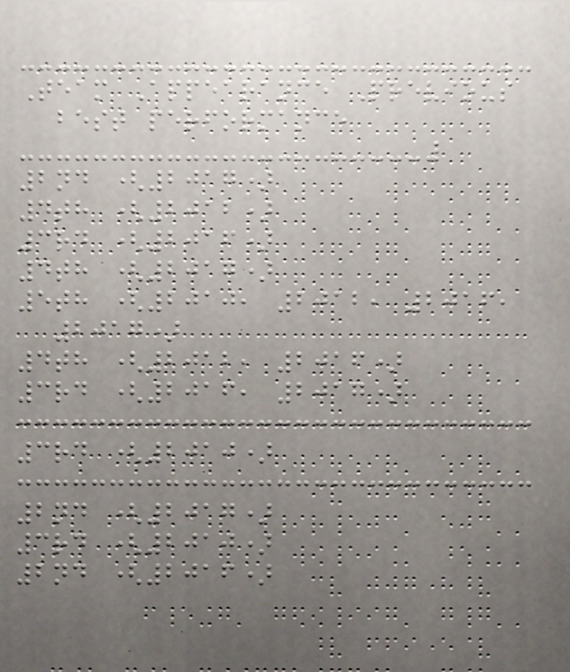Team Appearance Previous
best performance
2nd (2017)
4th (2012)
3rd (2016)
4th (2017)
5th (2010, 2012, 2016,
2017)
4th (2012, 2016)
3rd (2016, 2017)
3rd (2010)
2nd (2017)
3rd (2010)
2nd (2016)
